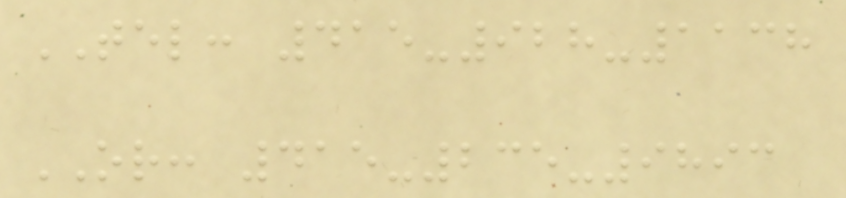TEL: 415-928-1138
OR: 415-235-9893
